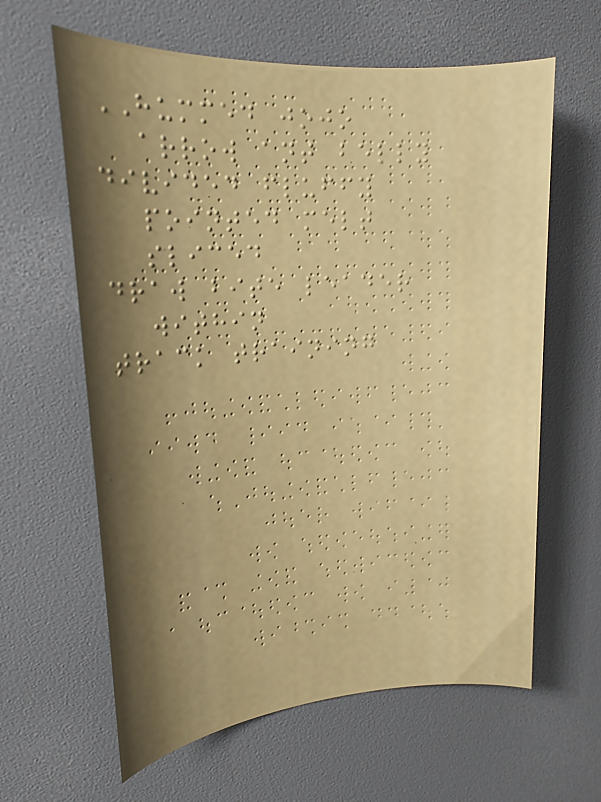HUMMED jojo
arrow ant belly
divided fluffy
pointed melt
sliced
draw bite leader
within
track training
